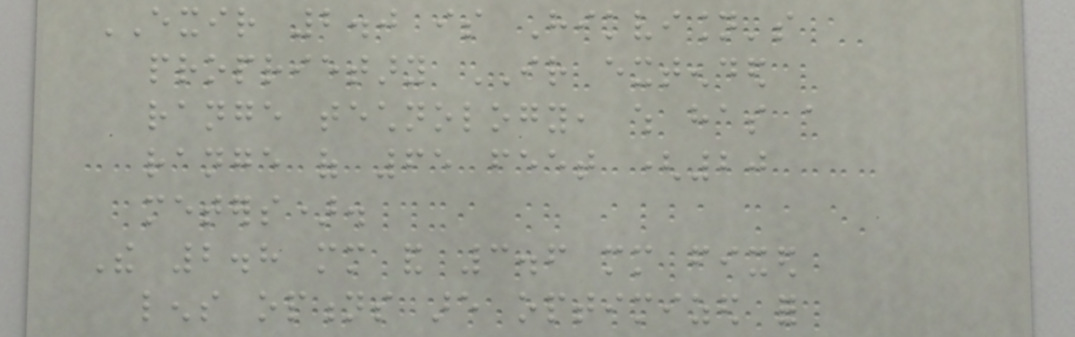EXIR 2.0 is Hikvision's
proprietary IR extended
range technology, which has a
range of 65 feet (20
meters).
The 2.8 mm and 3.6 mm fixed
lens options are optimized for
